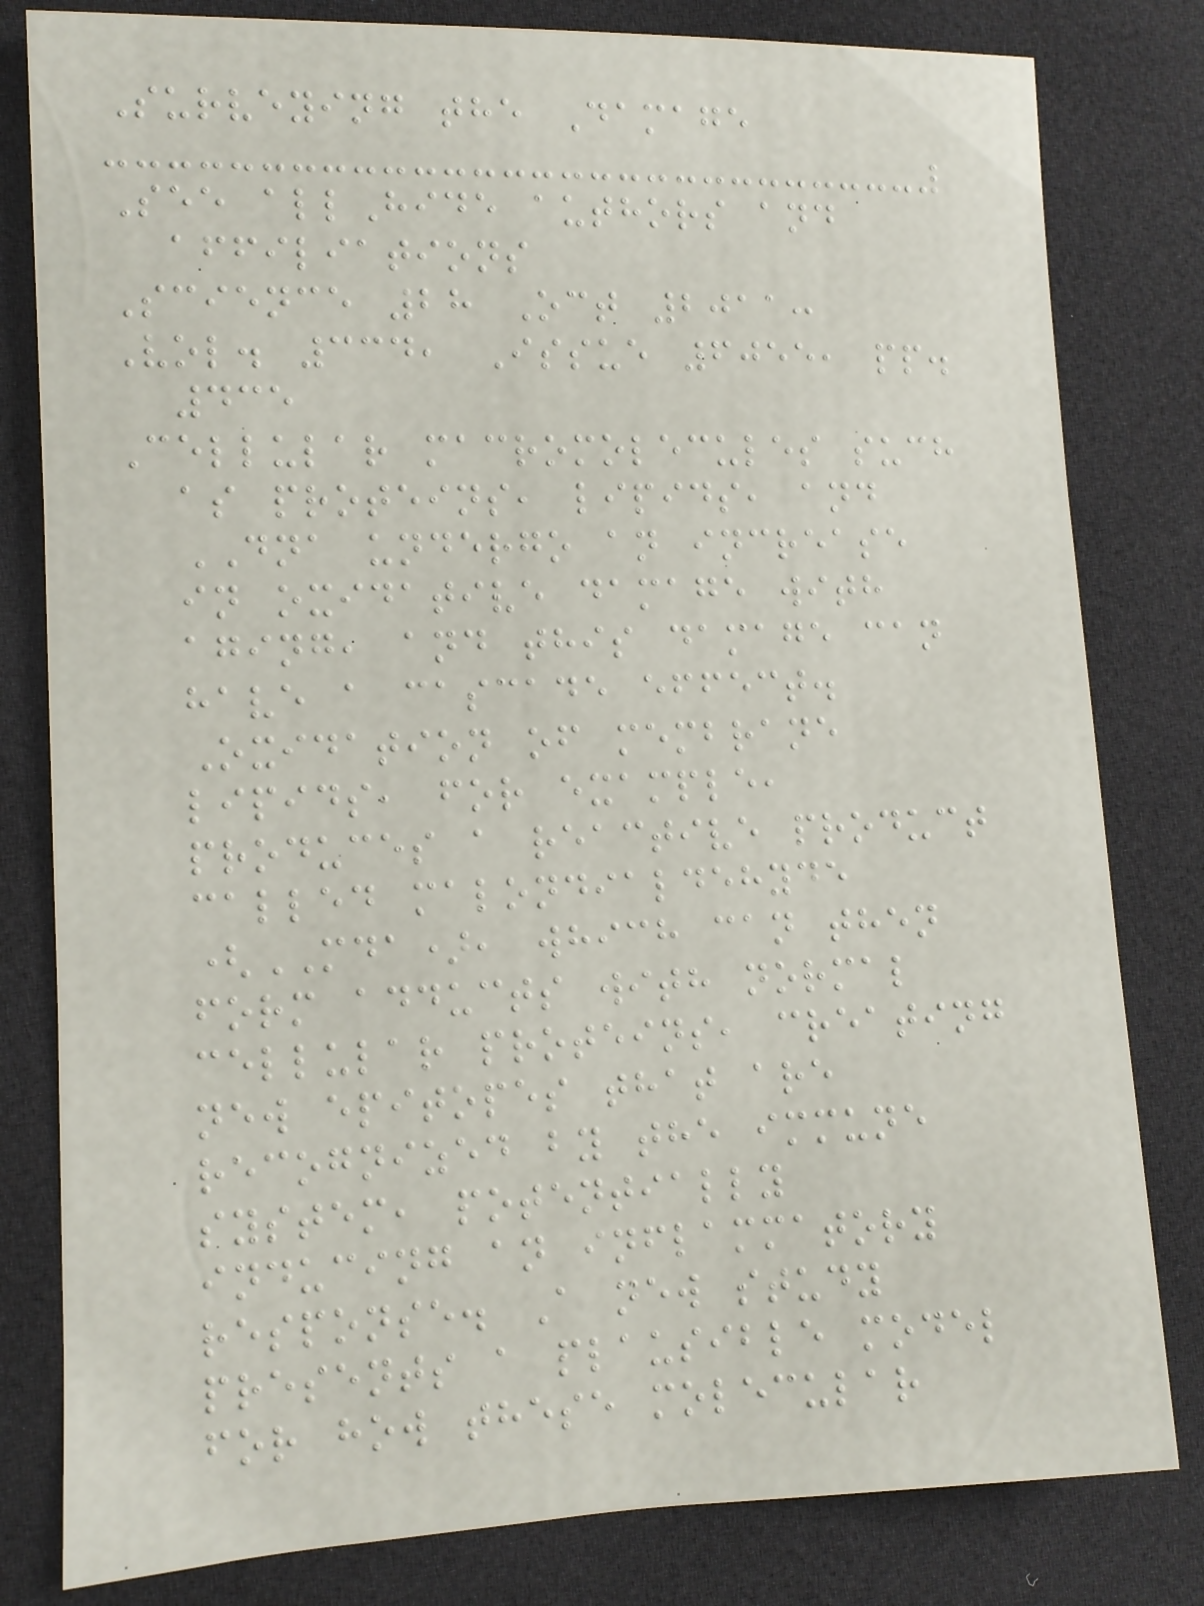Surveying the Damage
See allHide authors and
affiliations
Science 28 Oct 2011:
Vol. 334, Issue 6055, pp.
435
Cellular macromolecules such
as proteins, lipids, and
DNA undergo an increase
in oxidative damage with
aging, and this damage can
have a cascade effect.
Oxidation of membrane
lipids, for example,
produces a reactive product
called malondialdehyde
(MDA), which can then
form adducts with normal
cellular proteins, creating
new epitopes that are
recognized by the immune
system, potentially
inducing an inflammatory
response. A new study
presents a plausible model
for how these molecular
